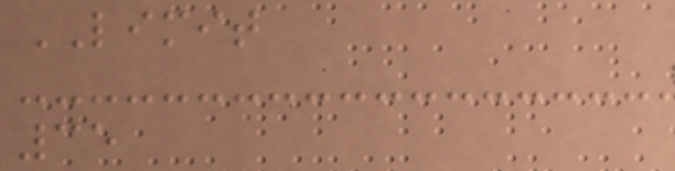LIMIT
35
